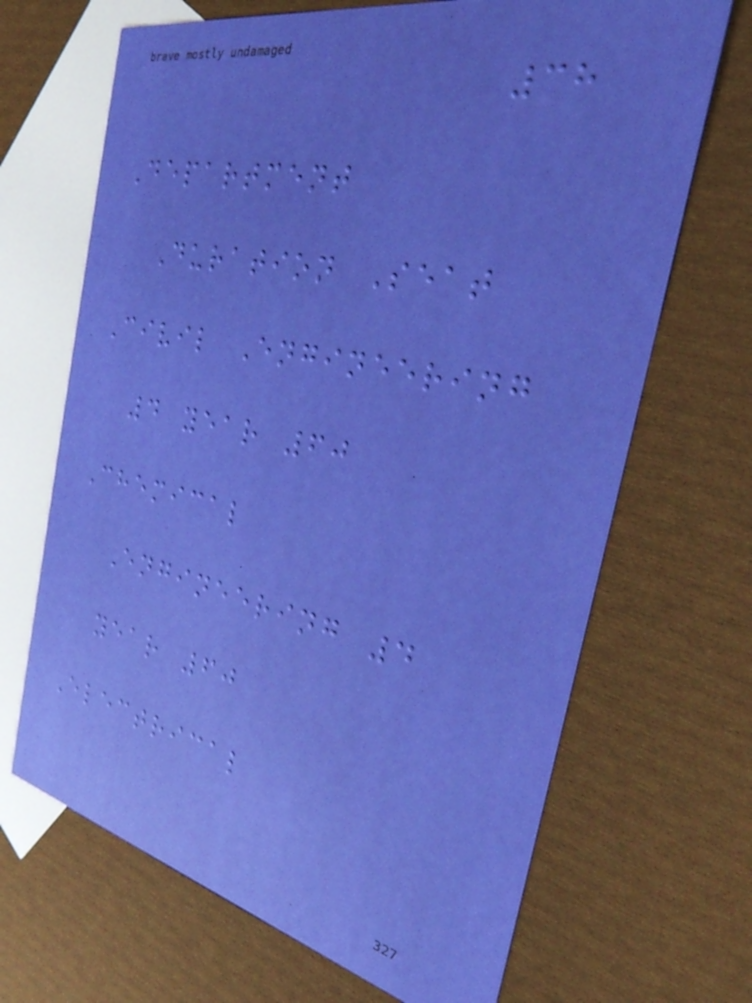38
Department
Duration Seat
Civil Engineering
4 year 60
Chemical
Engineering 4
year 60
Electrical
